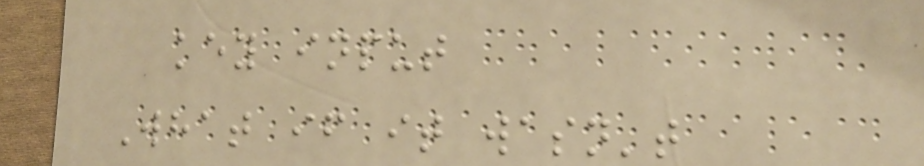key input
What if it wasn't
